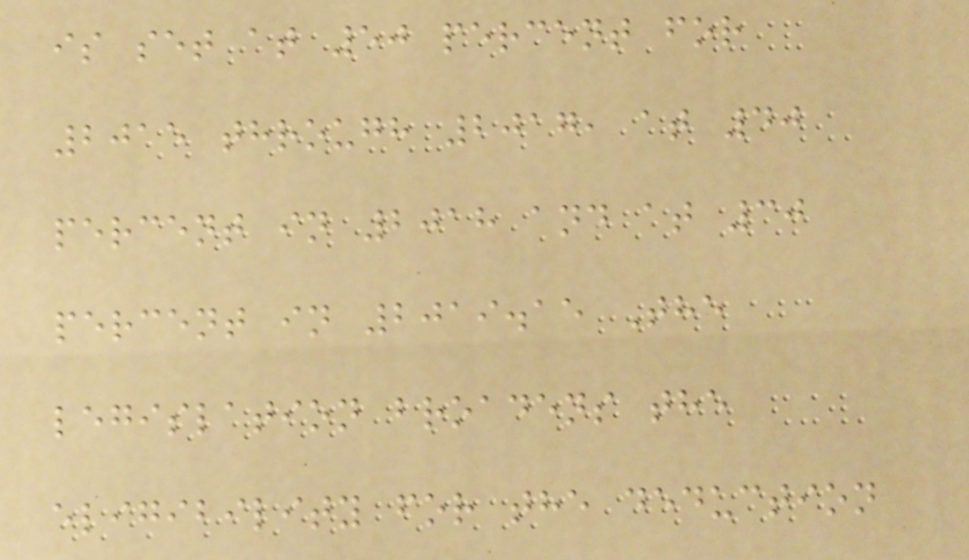is set at 50 percent for
2015 through 2017, at 40
percent in 2018 and at 30
percent in 2019.15 The
legislation broadens the
eligibility for the deduction
